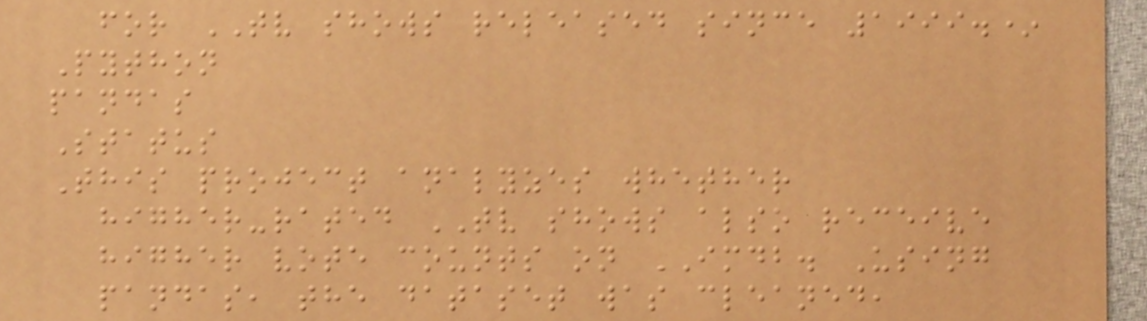for TV shows released since 1999.*
Python
pandas
Status
This project analyzes whether
higher-rated TV shows also receive
higher vote counts on IMDB. Using
pandas, the dataset was cleaned,
